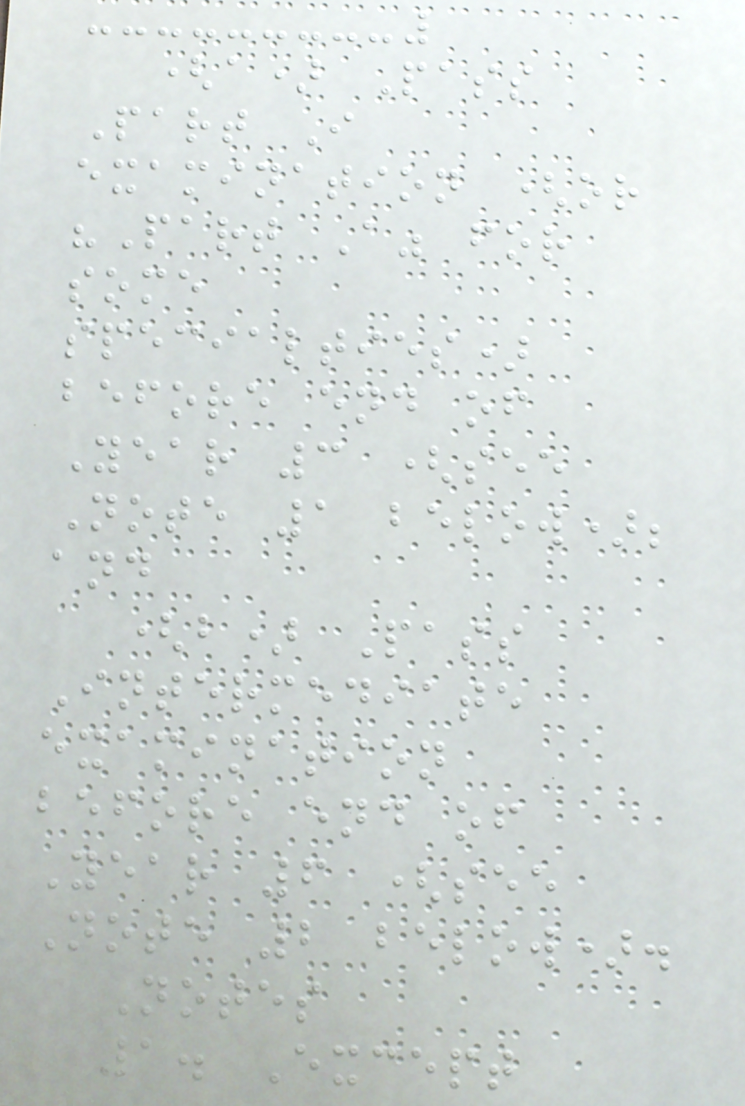(a) Pass
Part I
examination (or
"Part A" for
some
specialties)
before end of
Year 3 (see
Note 1 below);
and
(b) Pass
Intermediate
examination
before end of
Year 6 (see
Note 2 below).
Notes
1. Except
